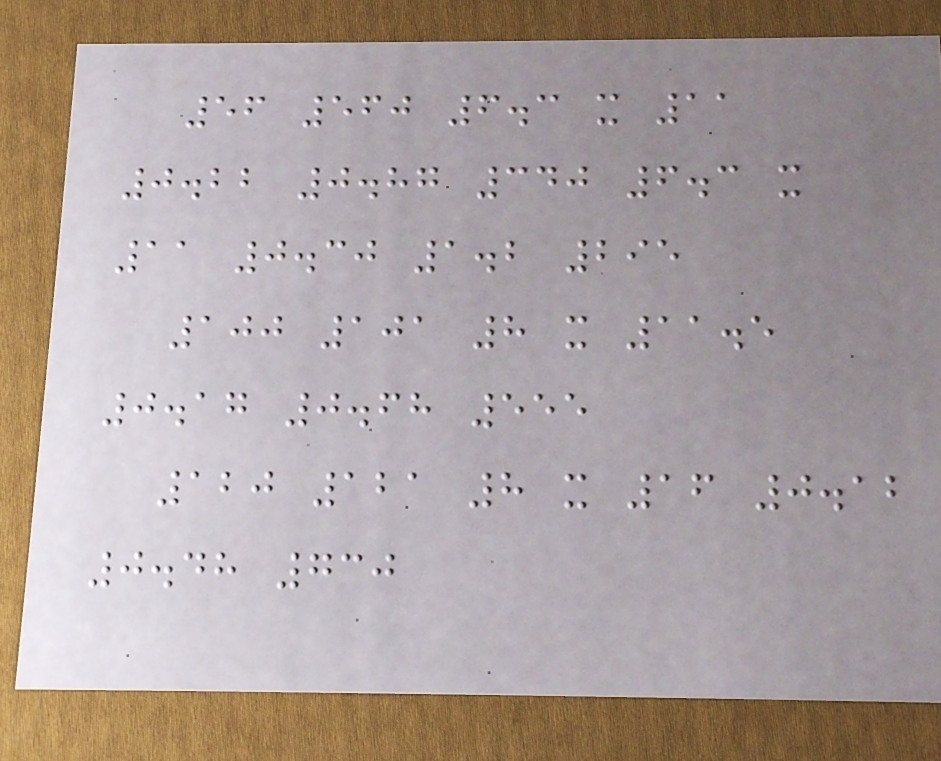56 560 6.3 x 11
0.22 0.87 340 6.3 x
11 0.30 1.2 295
100 101 8 x 11.5
0.17 0.68 555
120 121 8 x 16 0.12
0.48 730
